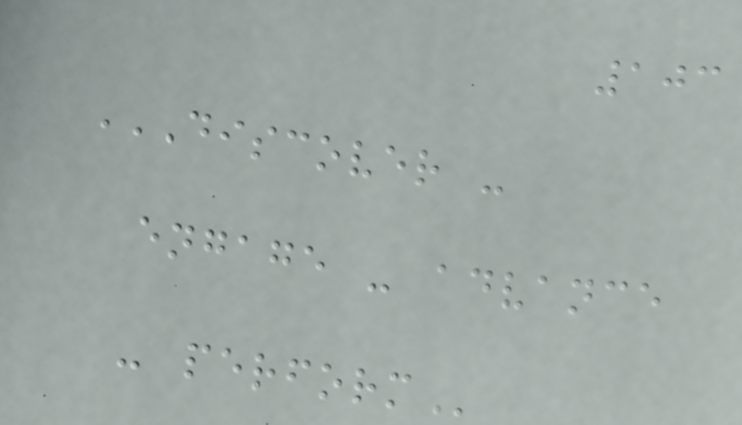103
DISCOVER -
ENGAGE - ADVANCE
- PERFORM
